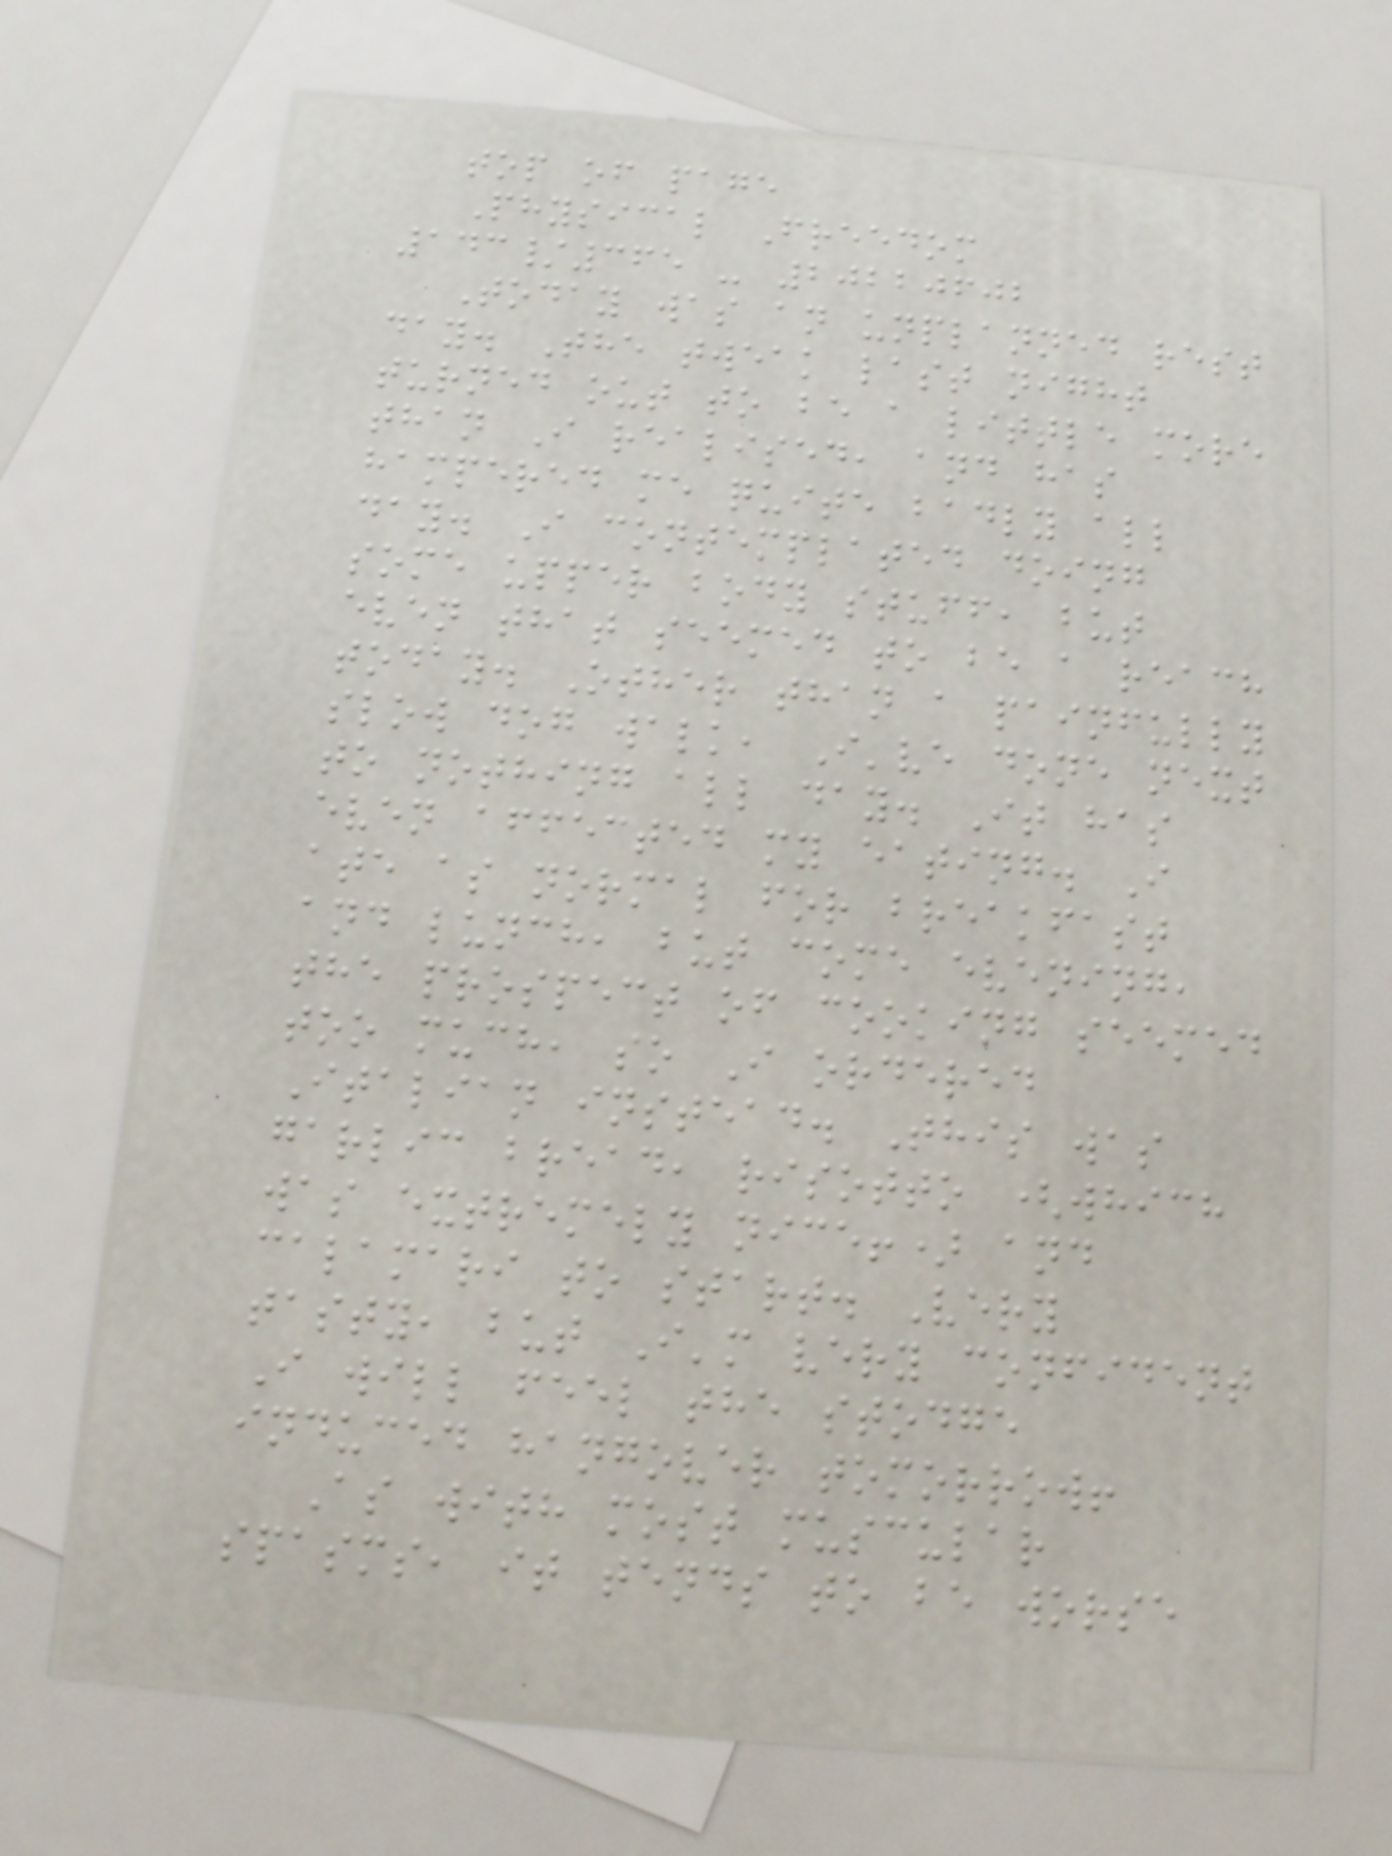top of page
Physical Freedom
143/365 - 20220602
Today was an unplanned rest
day. The tweak last night
turned out to be a little more
than I realised, and has
hampered me quite badly all
day. I contemplated doing
some upper body stuff, but
even that seemed to be a reach
today. Other than a painfully
slow dog walk, I've done next
to nothing all day. It has
even affected my eating. I
ate as normal for breakfast
and lunch, but come evening,
the prospect of cooking seemed
too much, so I ordered
Italian instead. This was
garlic bread, risotto (which
was extremely nice!) and
calamari to start. Very
tasty, but I'm very confident
I will feel the stodge
induced hangover tomorrow!
As with most muscular
spasms, it tends to be worse
